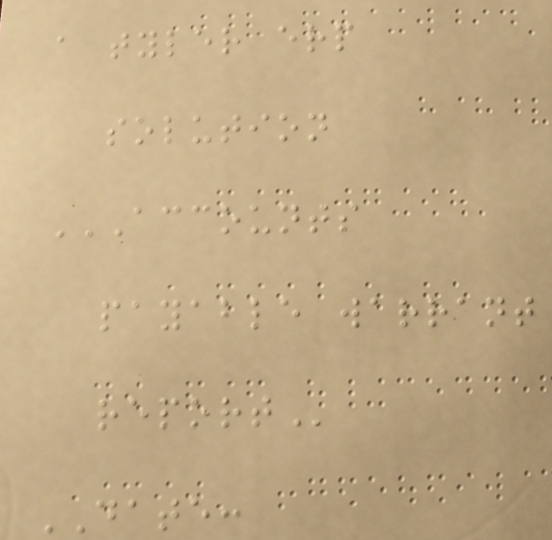a tyler erp
solution
ACCOUNTS
PAYABLE WARRANT
REPORT
DATE:
